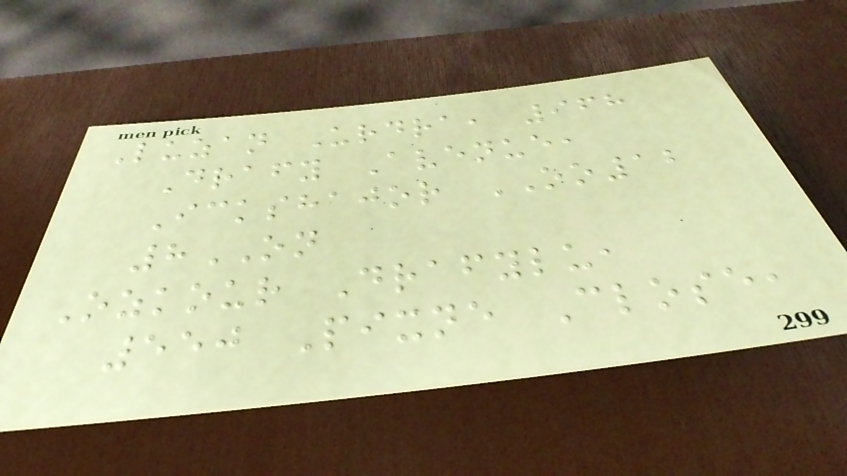Luzan Urdra, 968
Drafy Avenue,
Ickshajor OO12
8ON
Ozkour Drafylu,
550 Pixne Close,
